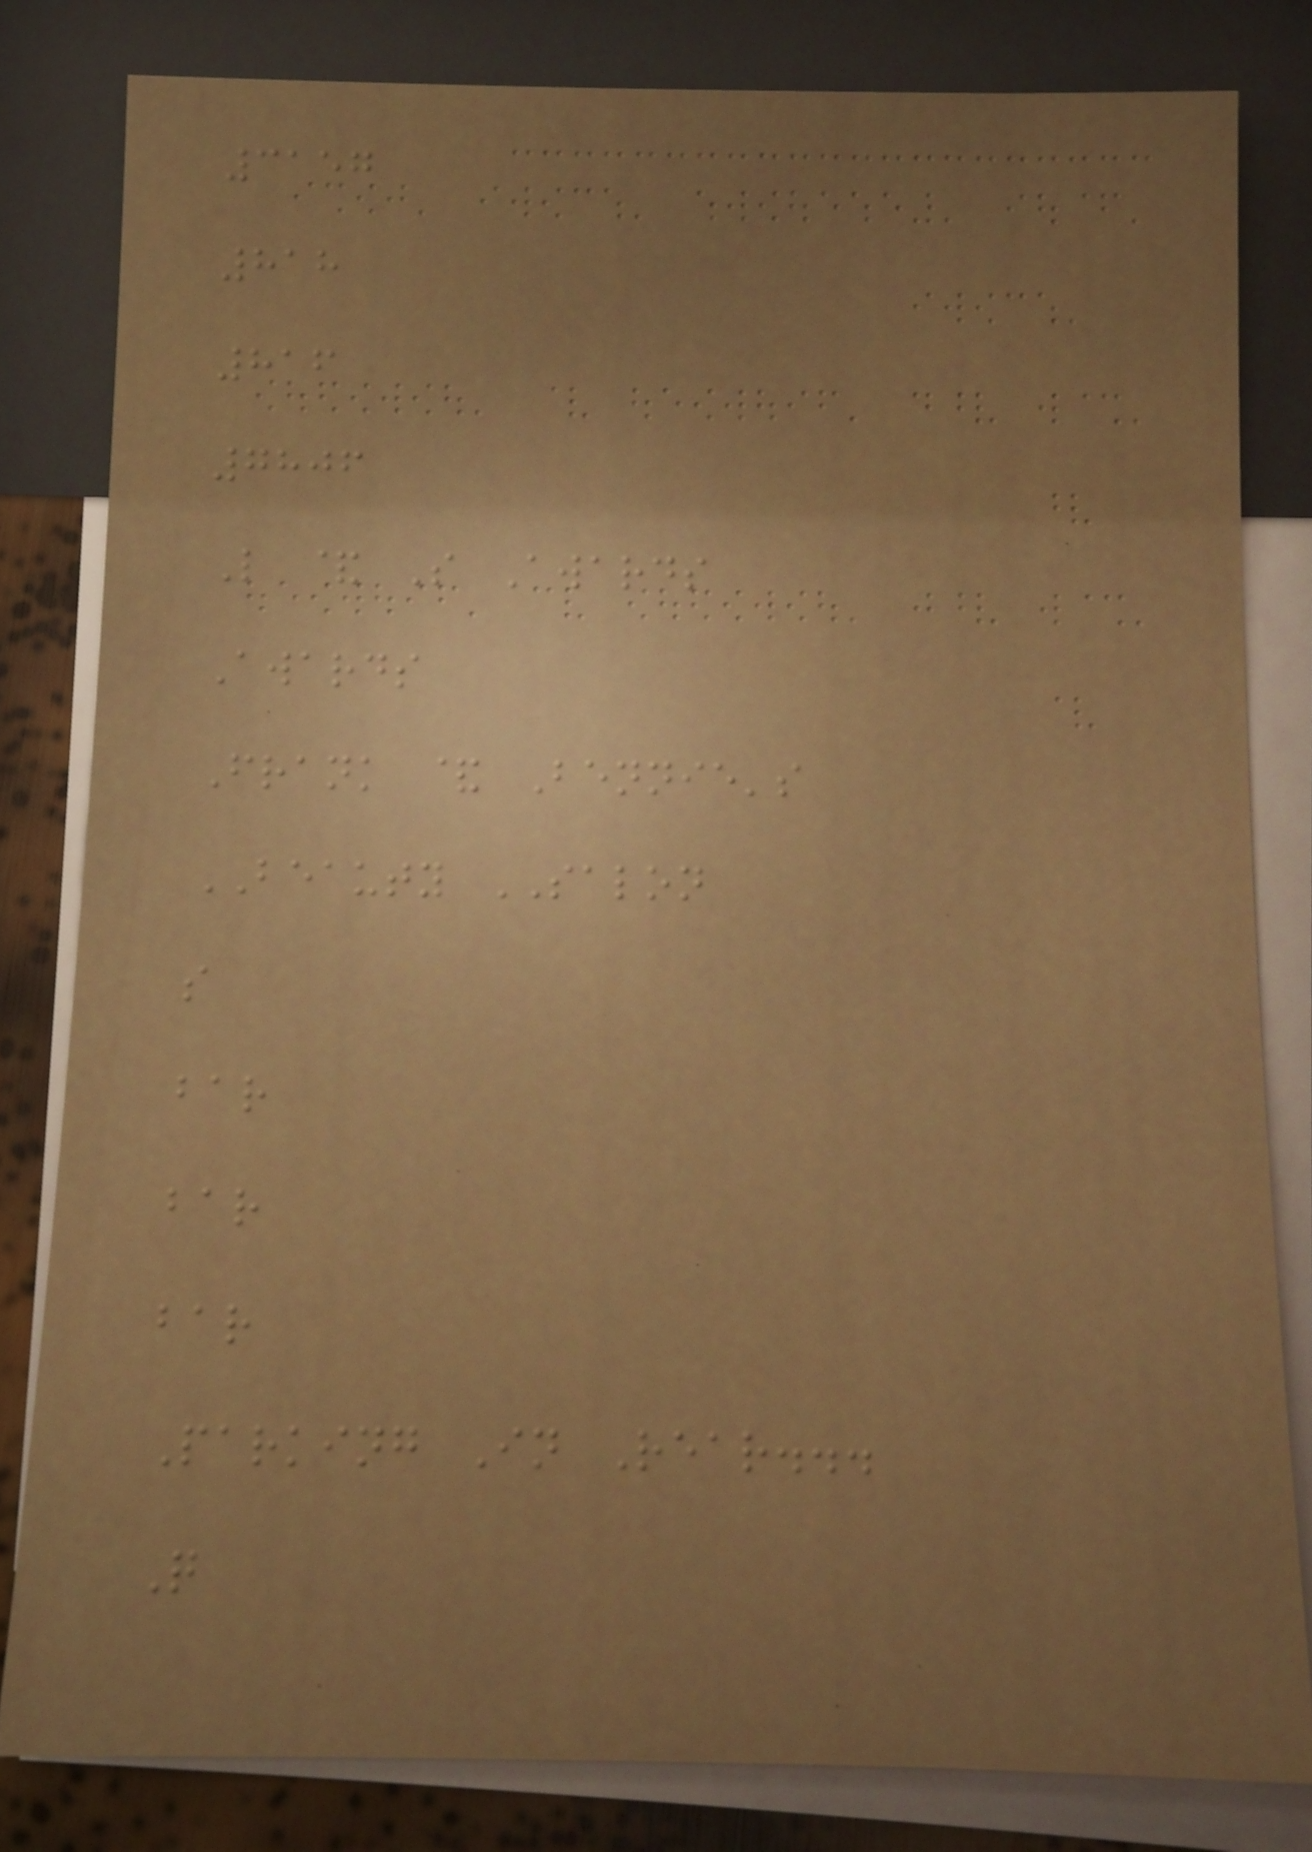3157
818
816
7806
L & S Awards
Awards
Frank & Bennie's
BEAUTY SALON
s
bar
bar
bar
Parking In Rear...
Q
